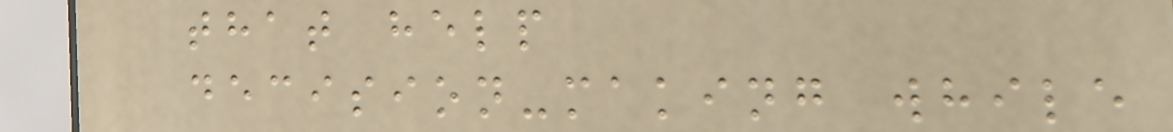that help
decision-making while
